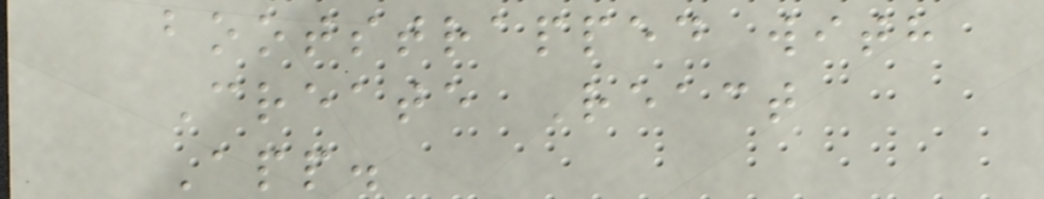bootstrapped with
Create React
App.
